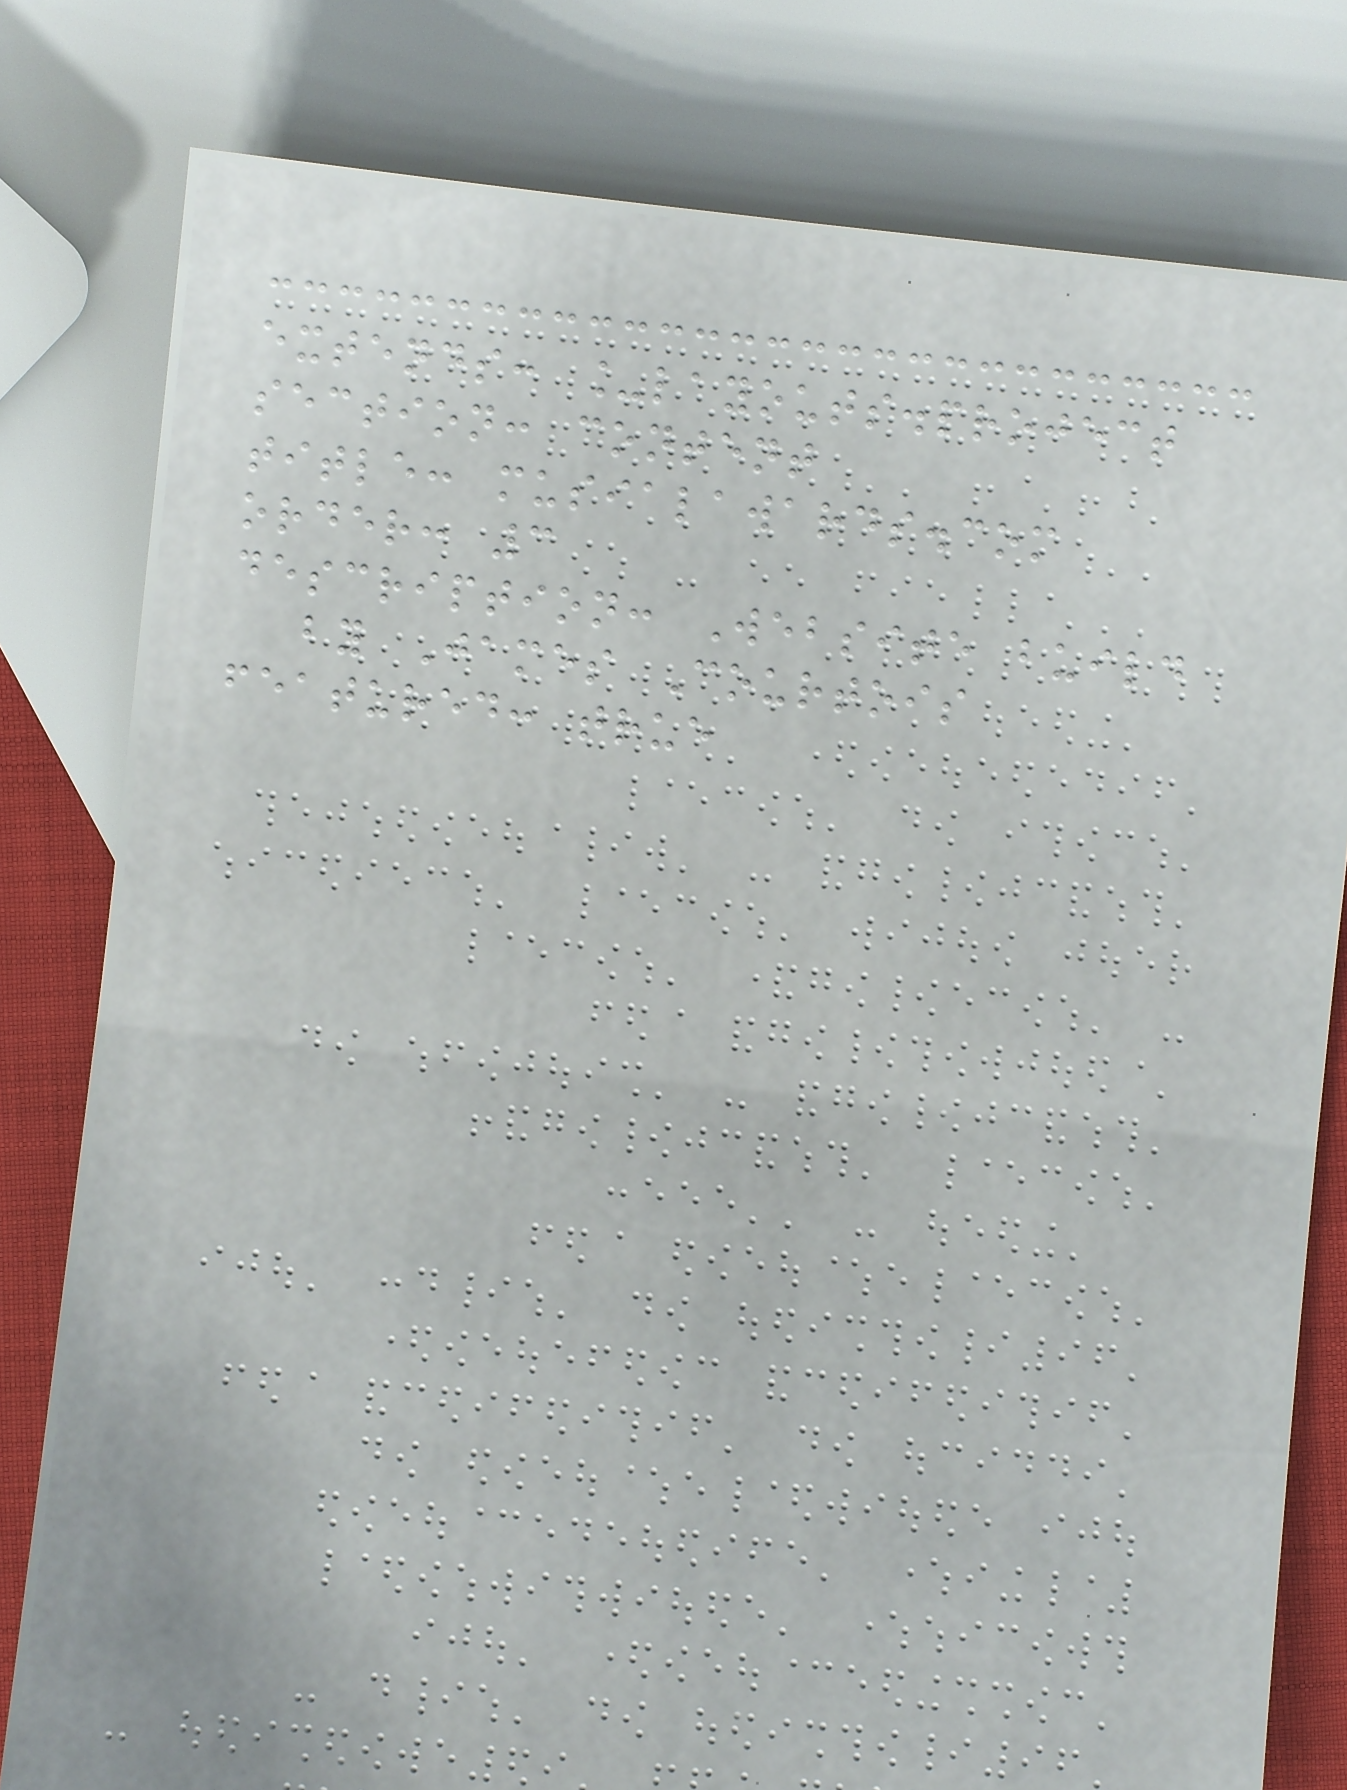extends: _layouts.project
section: content
title: musialawards.com
order: 3
description: Website build
by James Courtois
featured: true
